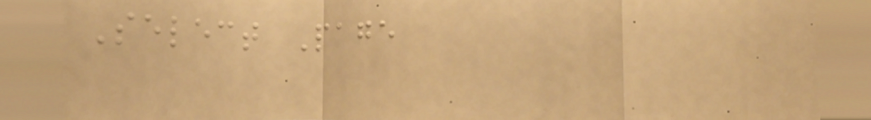Select Page
